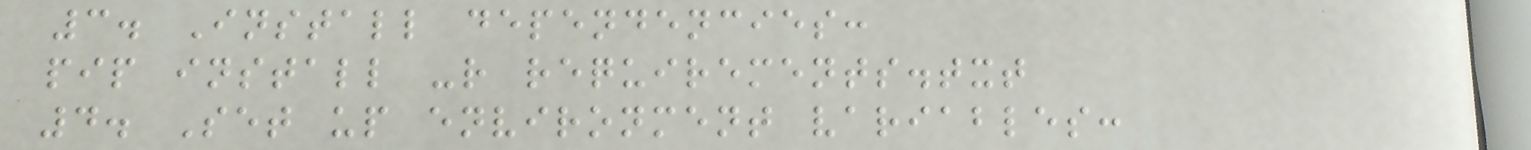3. Install dependencies:
pip install -r requirements.txt
4. Set up environment variables:
